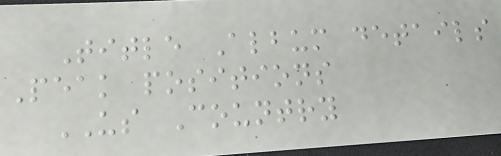Title Album details
Peak positions
US Country
